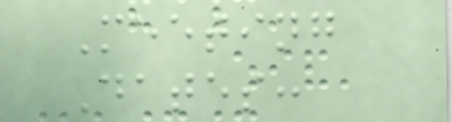Meeting
Dates:
